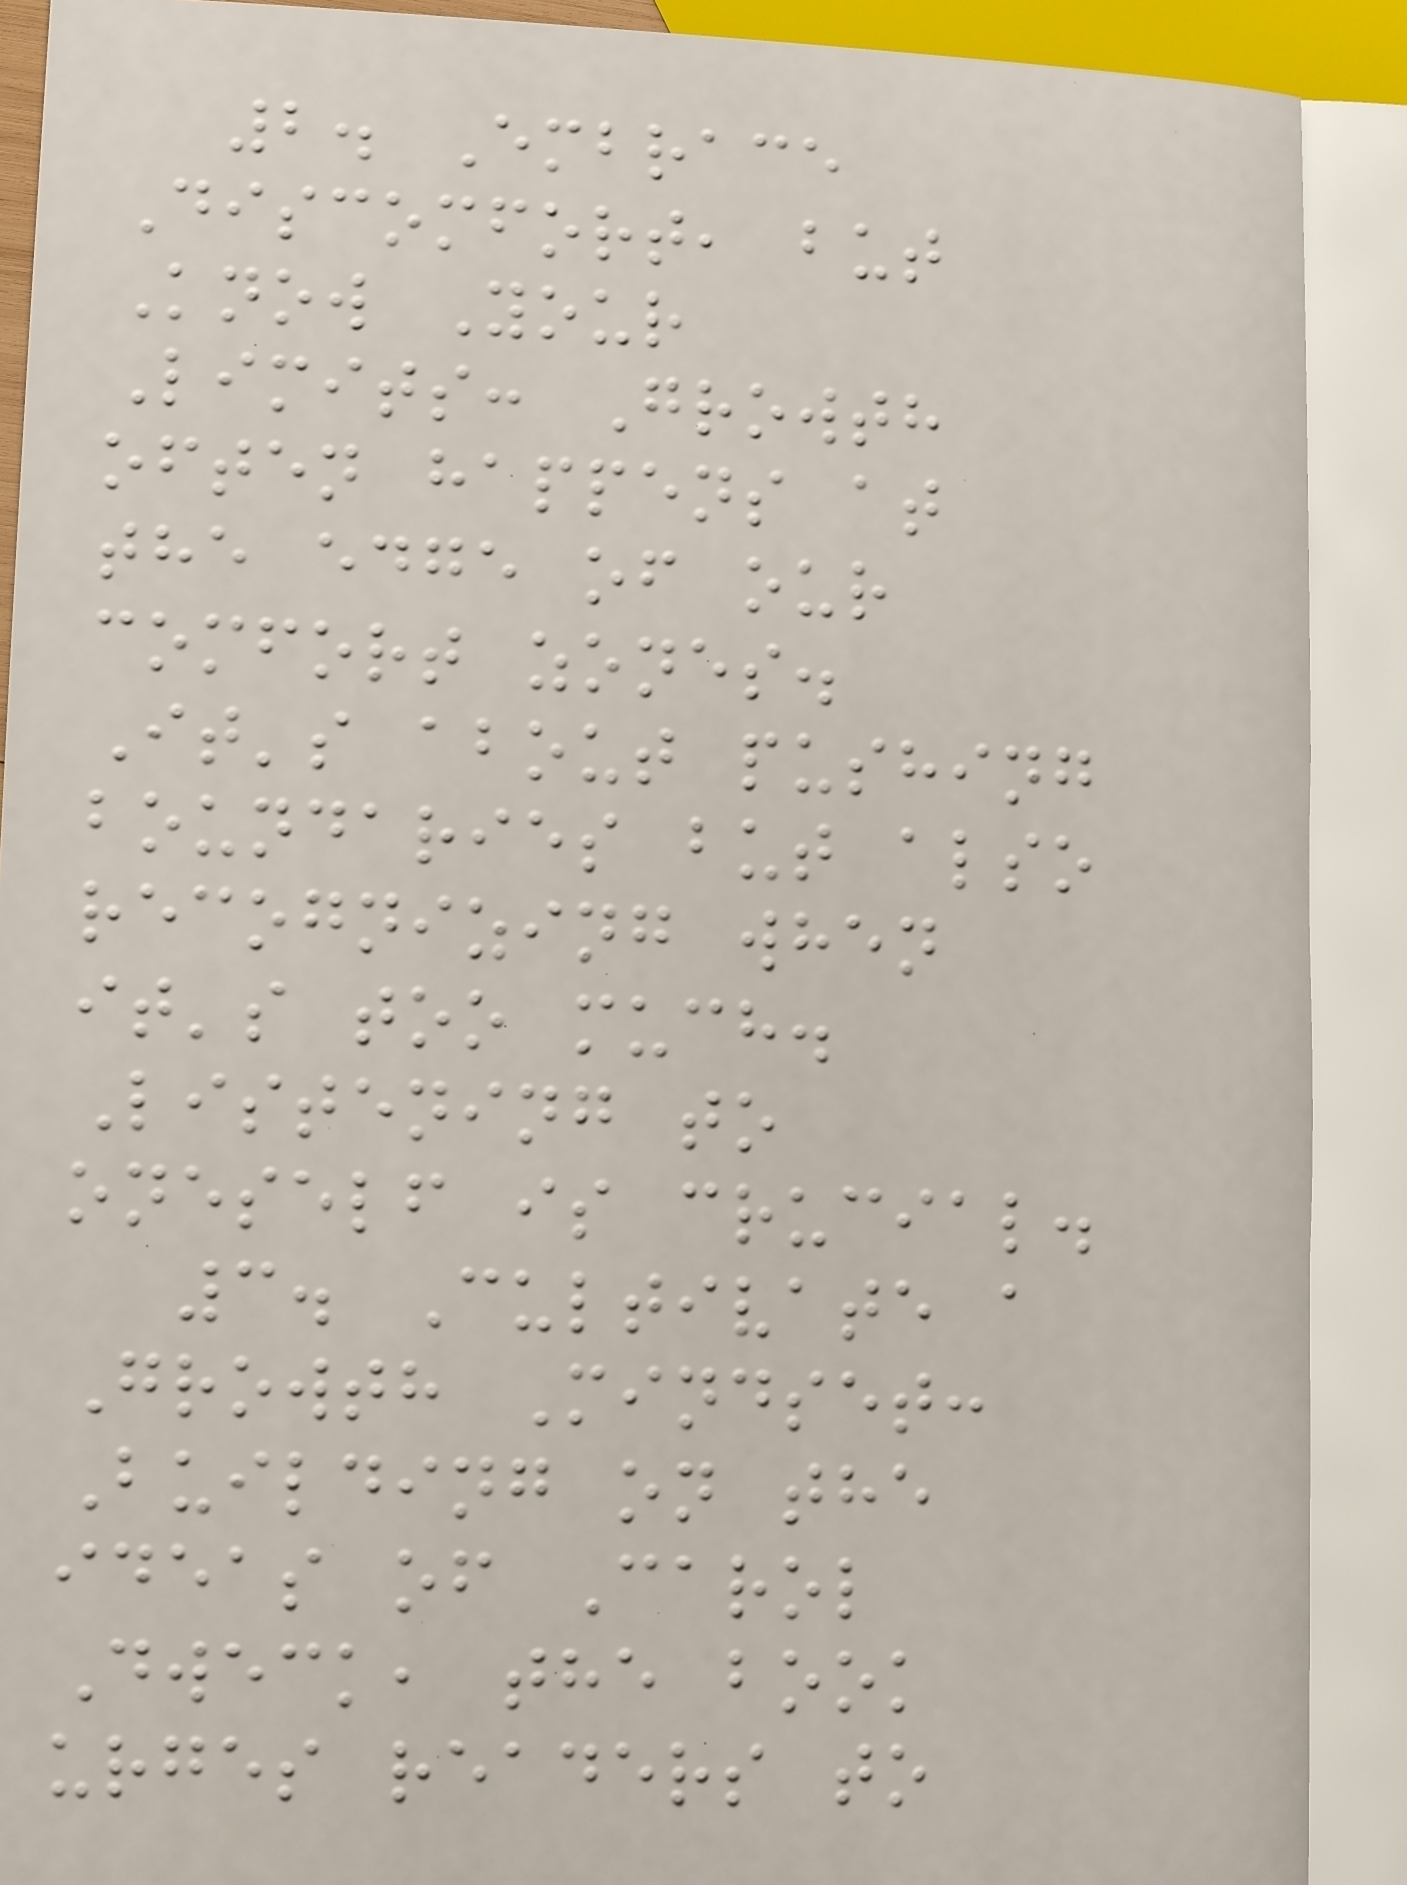2. Embrace
Discomfort, but
Know Your
Limits: Growth
often happens at
the edge of our
comfort zones.
It's about pushing
boundaries but also
recognizing when
it's too much.
Listening to
oneself is crucial.
3. Cultivate a
Growth Mindset:
Building on the
ideas of Carol
Dweck, the book
urges readers to
